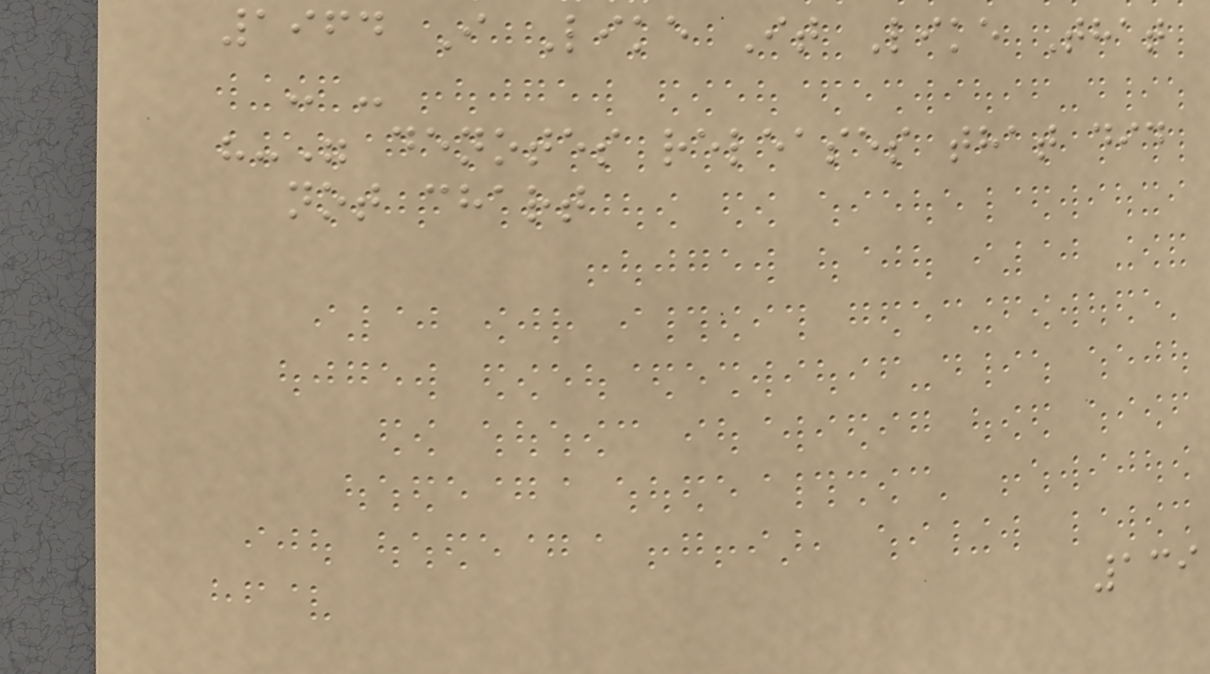1964 I Like It Like That
- -
"-" denotes releases that did
not chart
139
